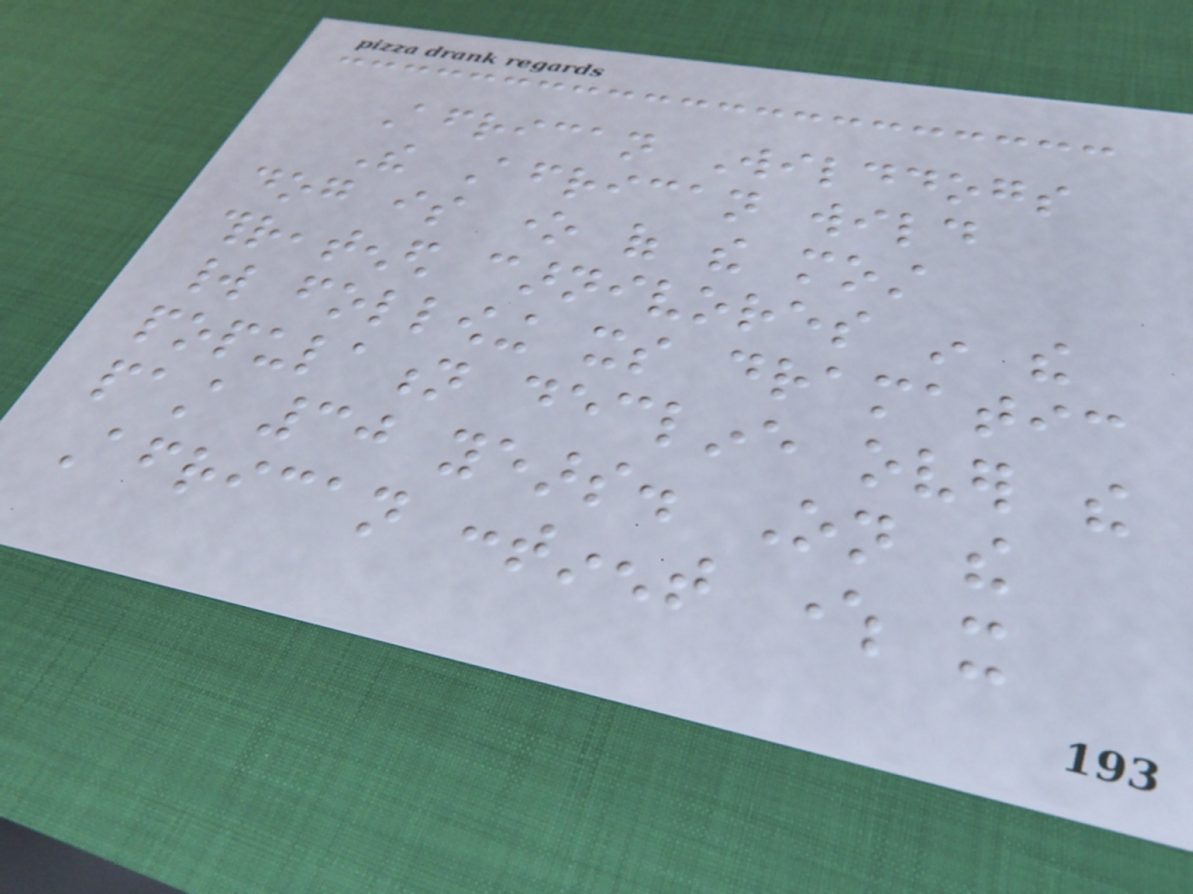African Wilddogs
The African wild
dog is one of the most
threatened carnivores in the
world following its dramatic
population decline over the
past 30 years. On the
African continent where it
